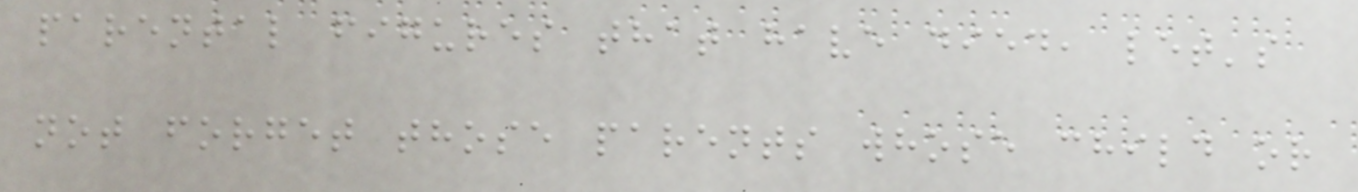parental figures that have died, let's
not forget those parents whose child or
